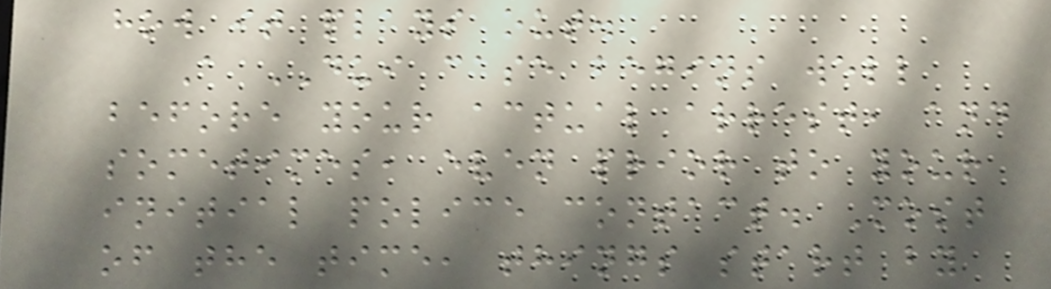how it plays out.
A DUI case begins well
before your actual arrest, and
sometimes, even prior to your
initial police contact. Most
of the time, things start by
